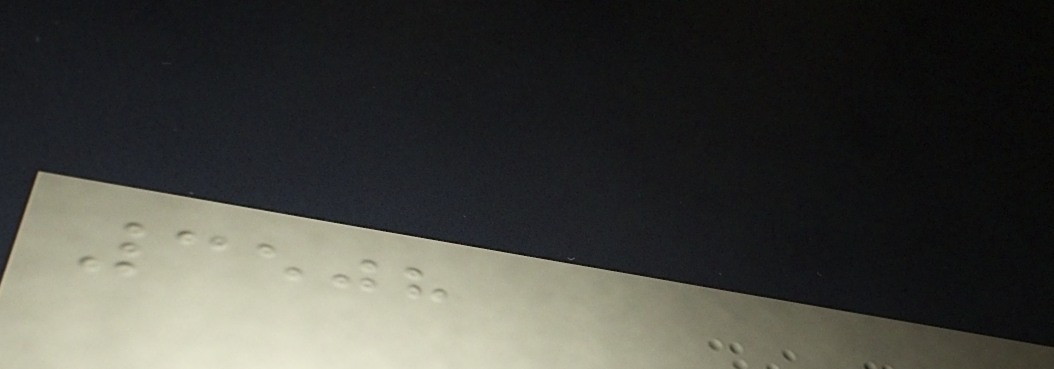3508
